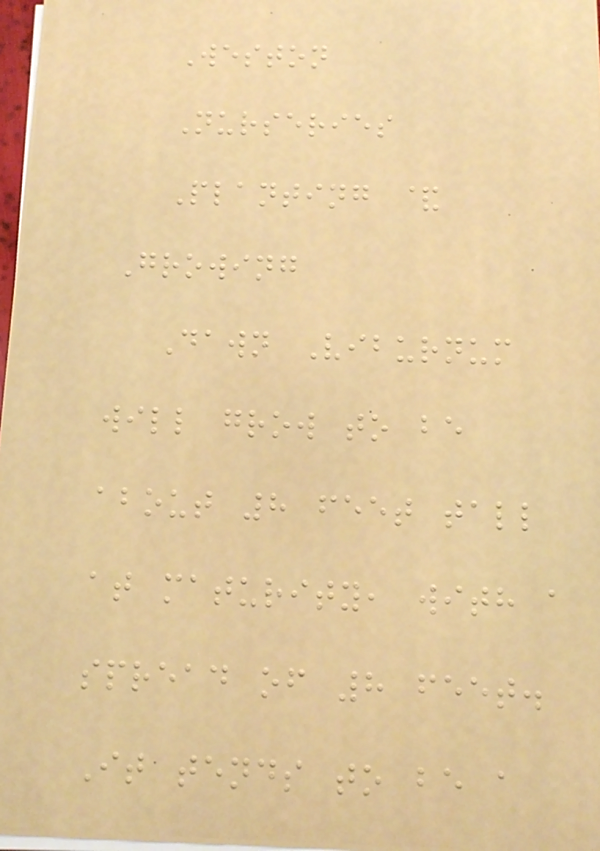Weston
Nurseries
Planting &
Growing
Dawn Viburnum
will grow to be
about 8 feet tall
at maturity, with a
spread of 8 feet.
It tends to be a
